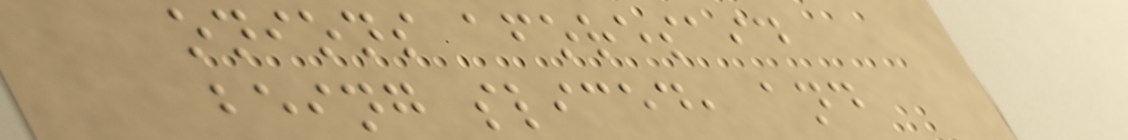onions aforesaid
being sliced, and
